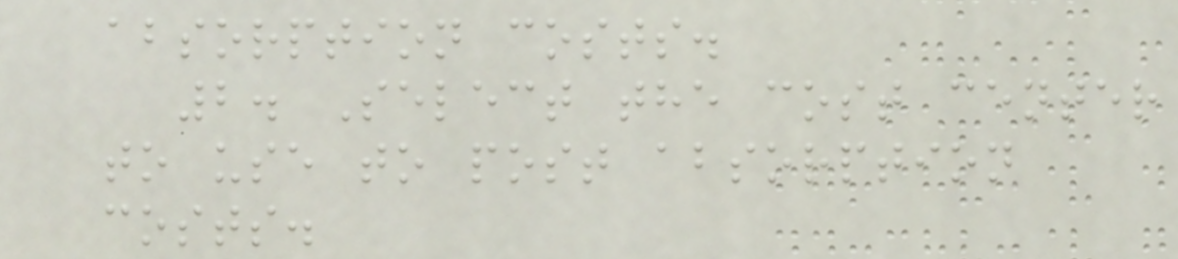absorption costs.
2. Select the cost center
to use to post absorption
costs.
